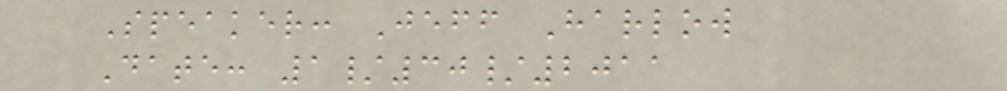Speaker: Jeff Harlow
Date: 1/30/2011
